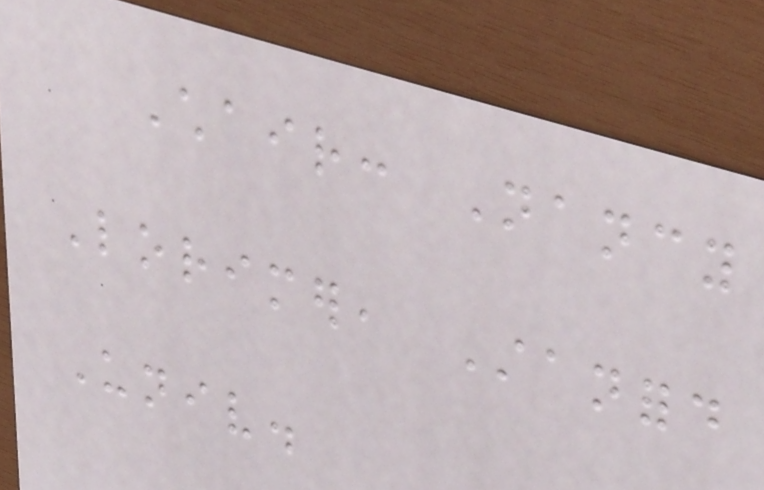Chair: Nancy
Lorimer, Stanford
Univ.
